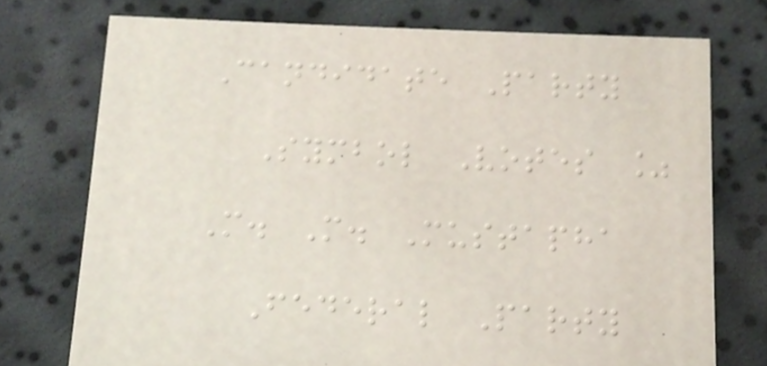Candidate Party
Symbol Votes %
M. M. Mustapha
Federal Party
